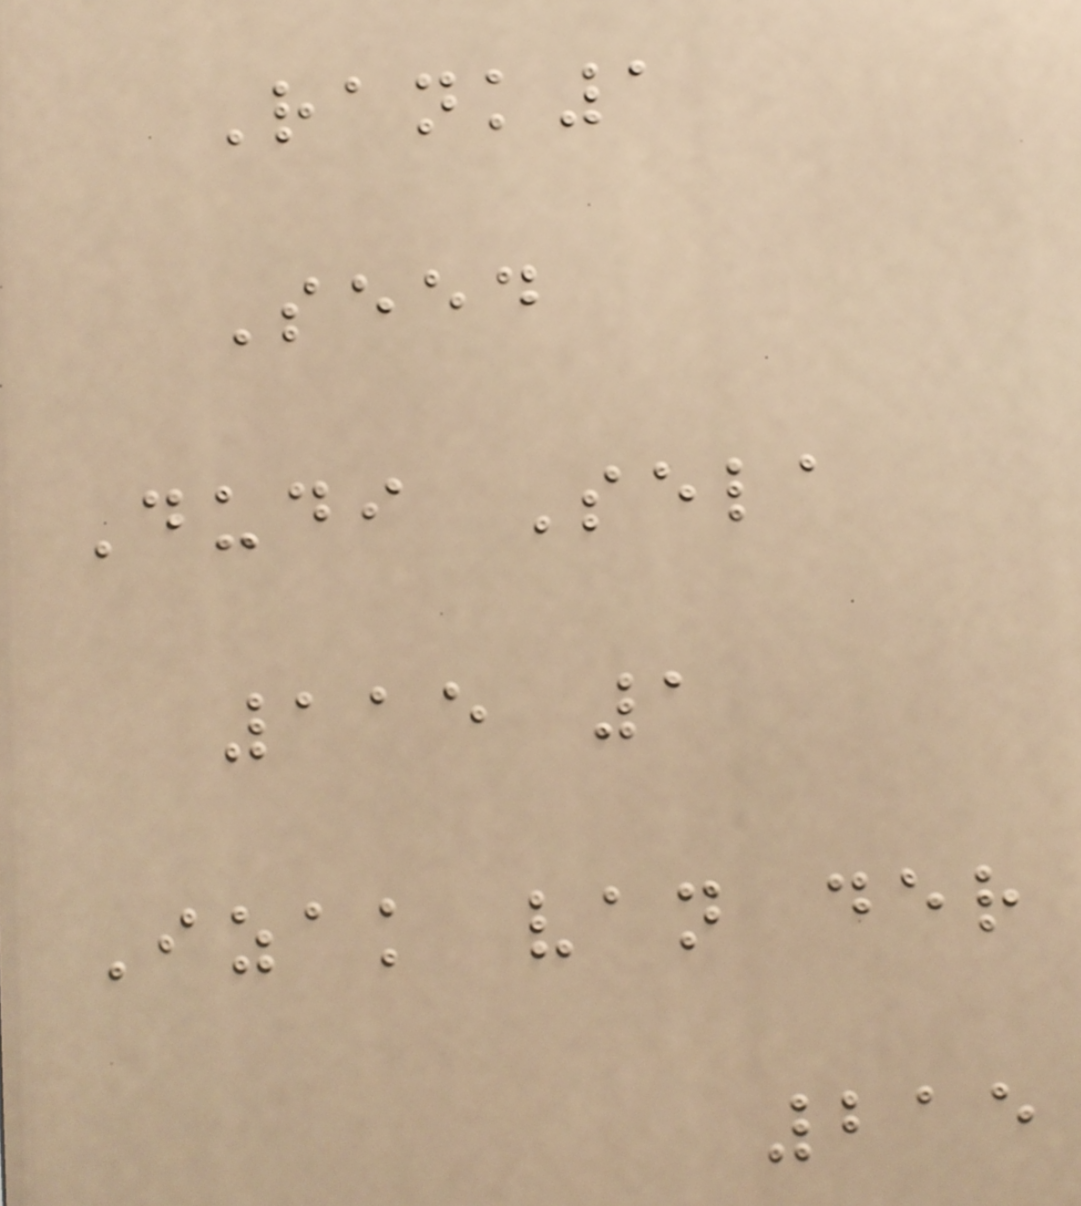Rank1
Seed
Dudi Sela
115 1
Izak van der
215
